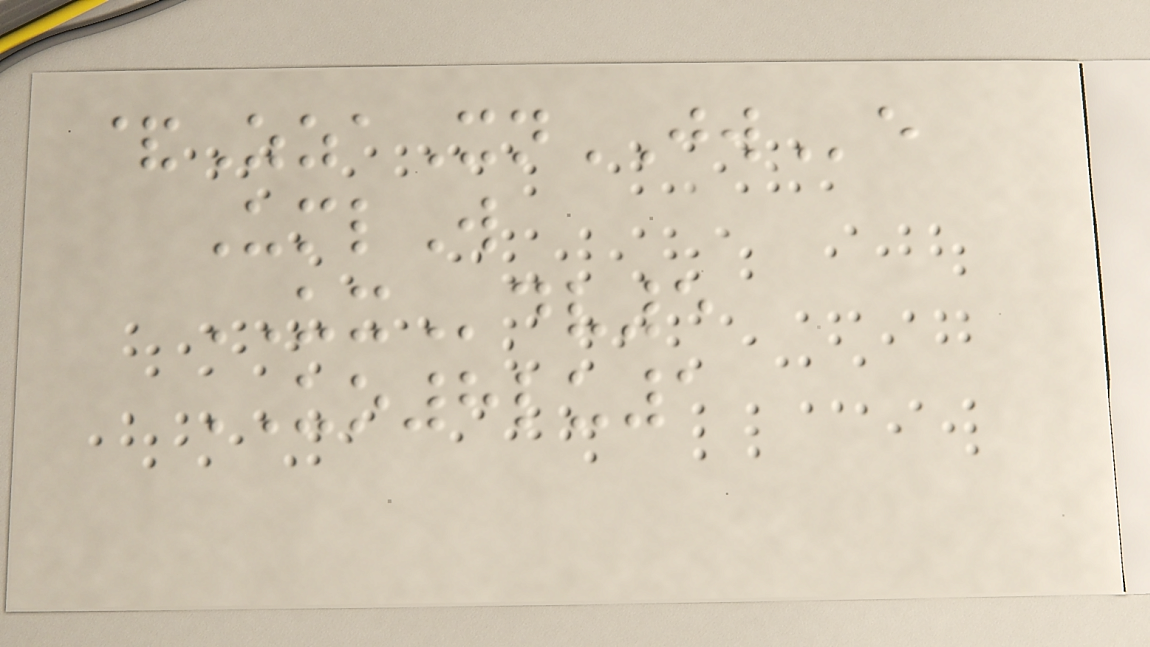&ZzaXnJWe
UmlW
UXdv5
UO8lu1
